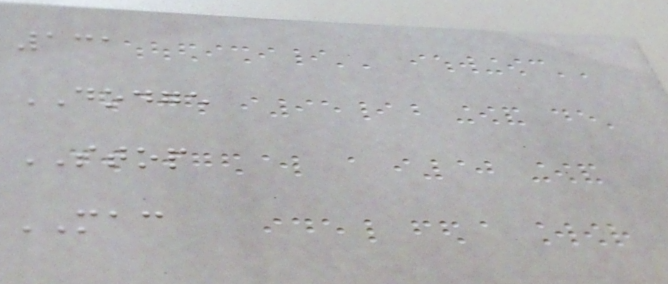131
DODGE
STOP
MAC
